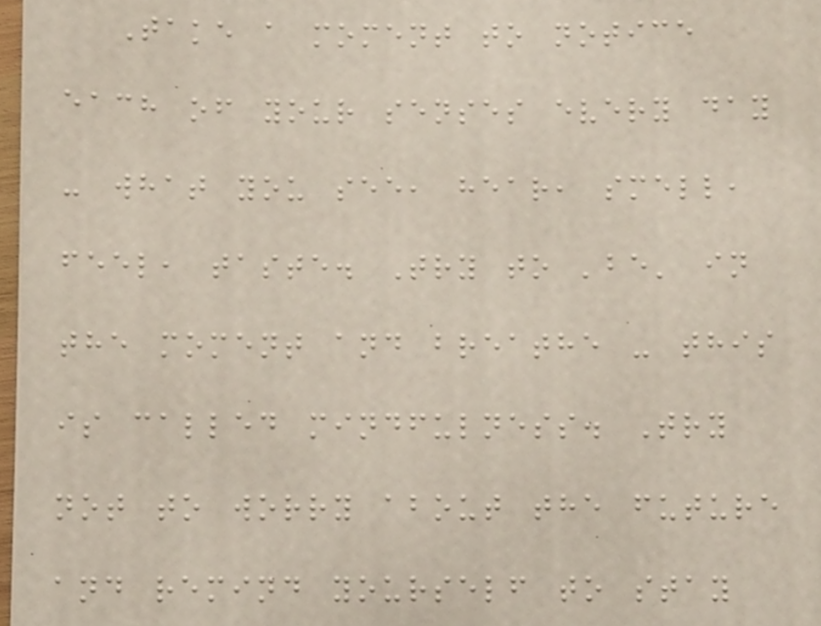Take a moment to notice
each of your senses every day
- what you see, hear, smell,
feel, taste. Try to 'be' in
the moment and breathe - this
is called mindfulness. Try
not to worry about the future
and remind yourself to stay
